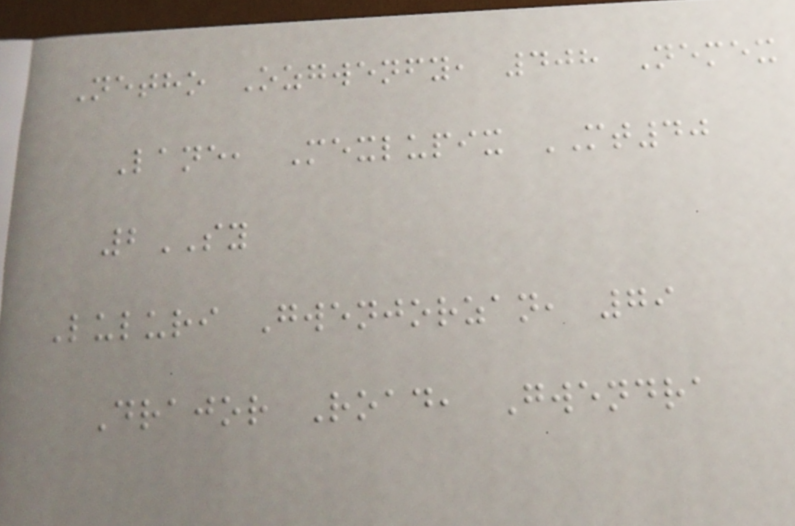Netho Ozgwenfy, 408 Nemex
Lane, Mexlupix MT40
2SY
Luluri Gwenjorzan, 79
Drajor Road, Gwendra
